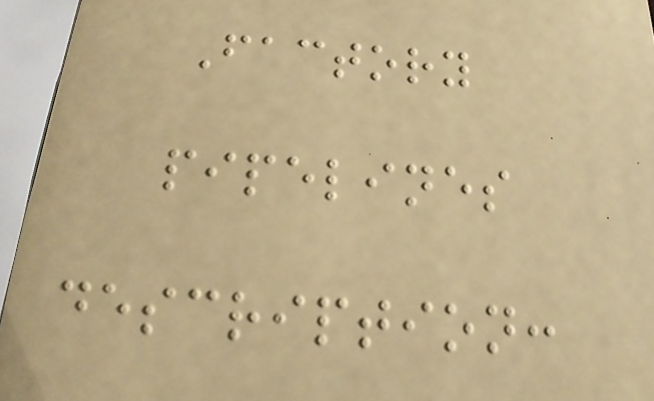Factory
pipelines
description:
